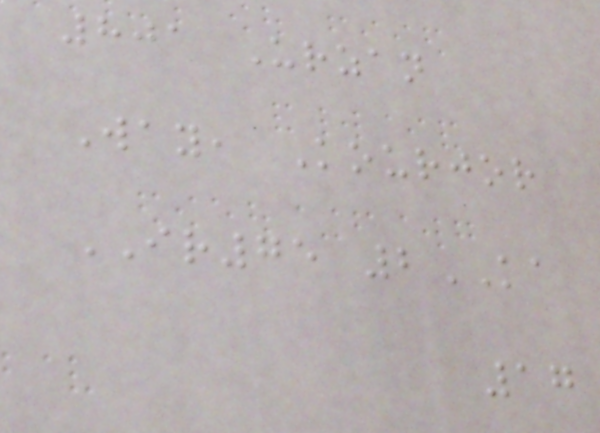801 Urzan
Way, Kourjor
IR75 2KA
17
